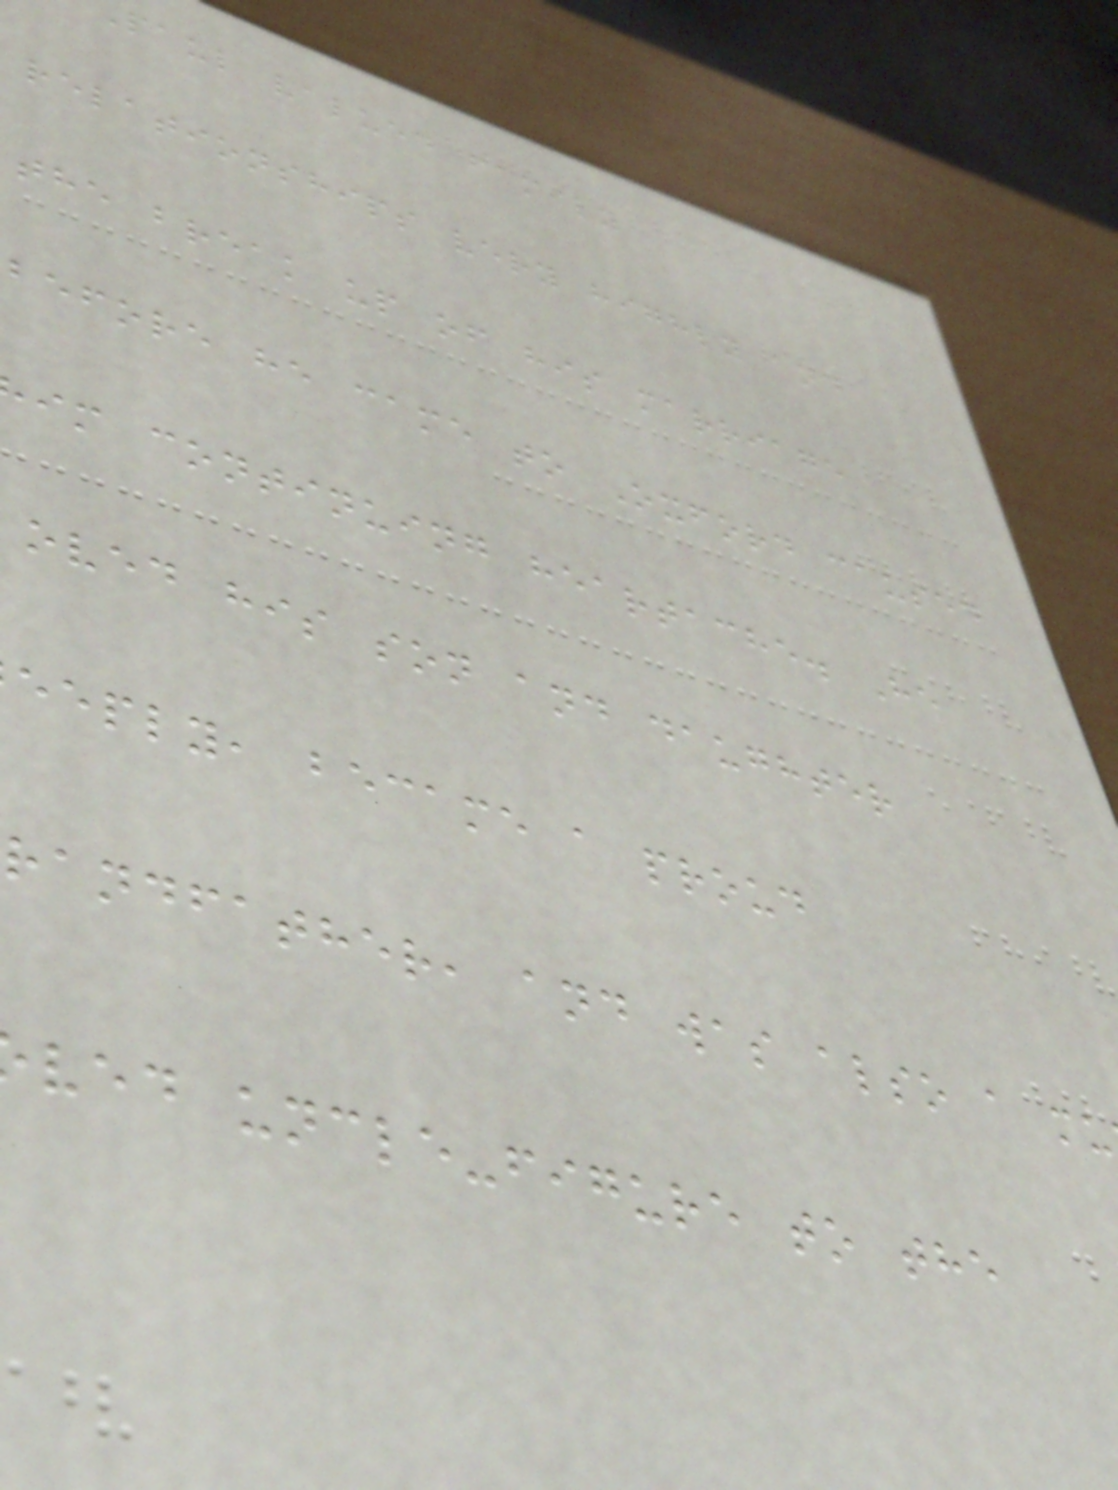paul valued family
relationships very highly and
the break up of his marriage
before he came to Oxford caused
im continuing heartache. He
oved his son and daughter
eeply, became a proud
randfather, and was also a mu
ved uncle-figure to the
